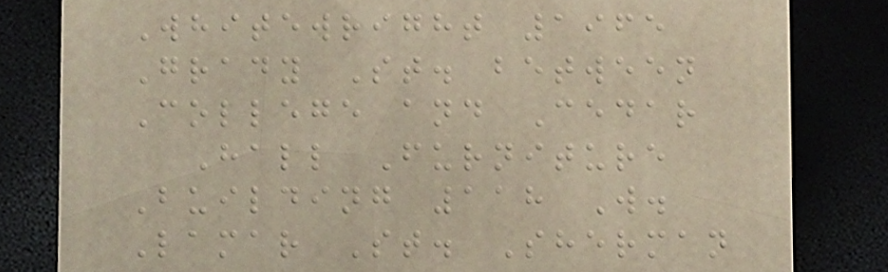Whitewright 1965
Grady St. between
College and Cedar
Hall Furniture
Building 118 W.
Lamar St. Sherman
